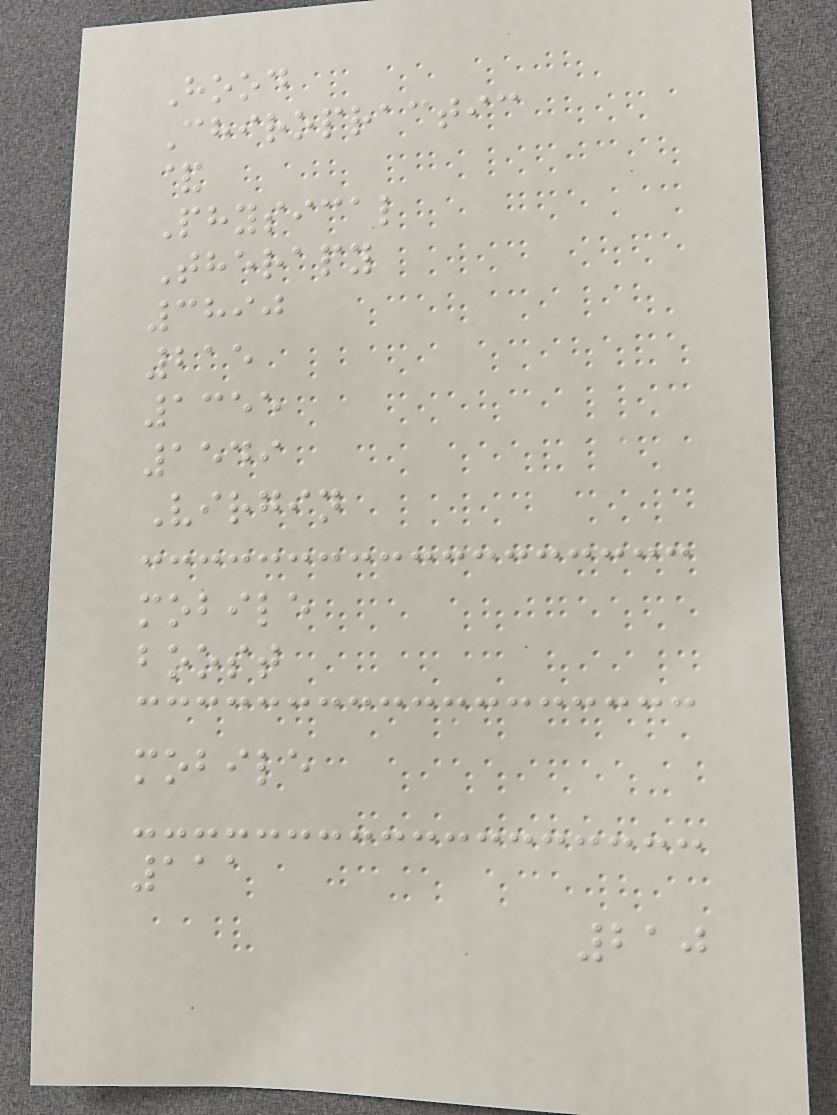Hood
Chiropractic
&
Physical
Therapy
3890
215
1355
1549
Virgin
mobile
boost
mobile
111
210
